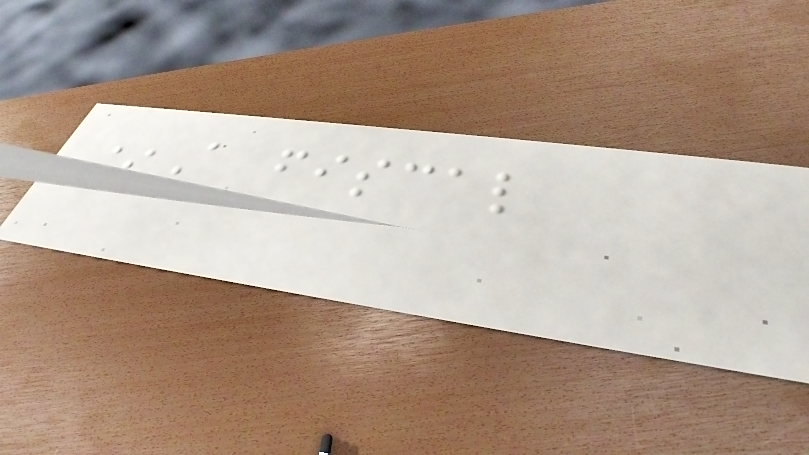*A fiscal
